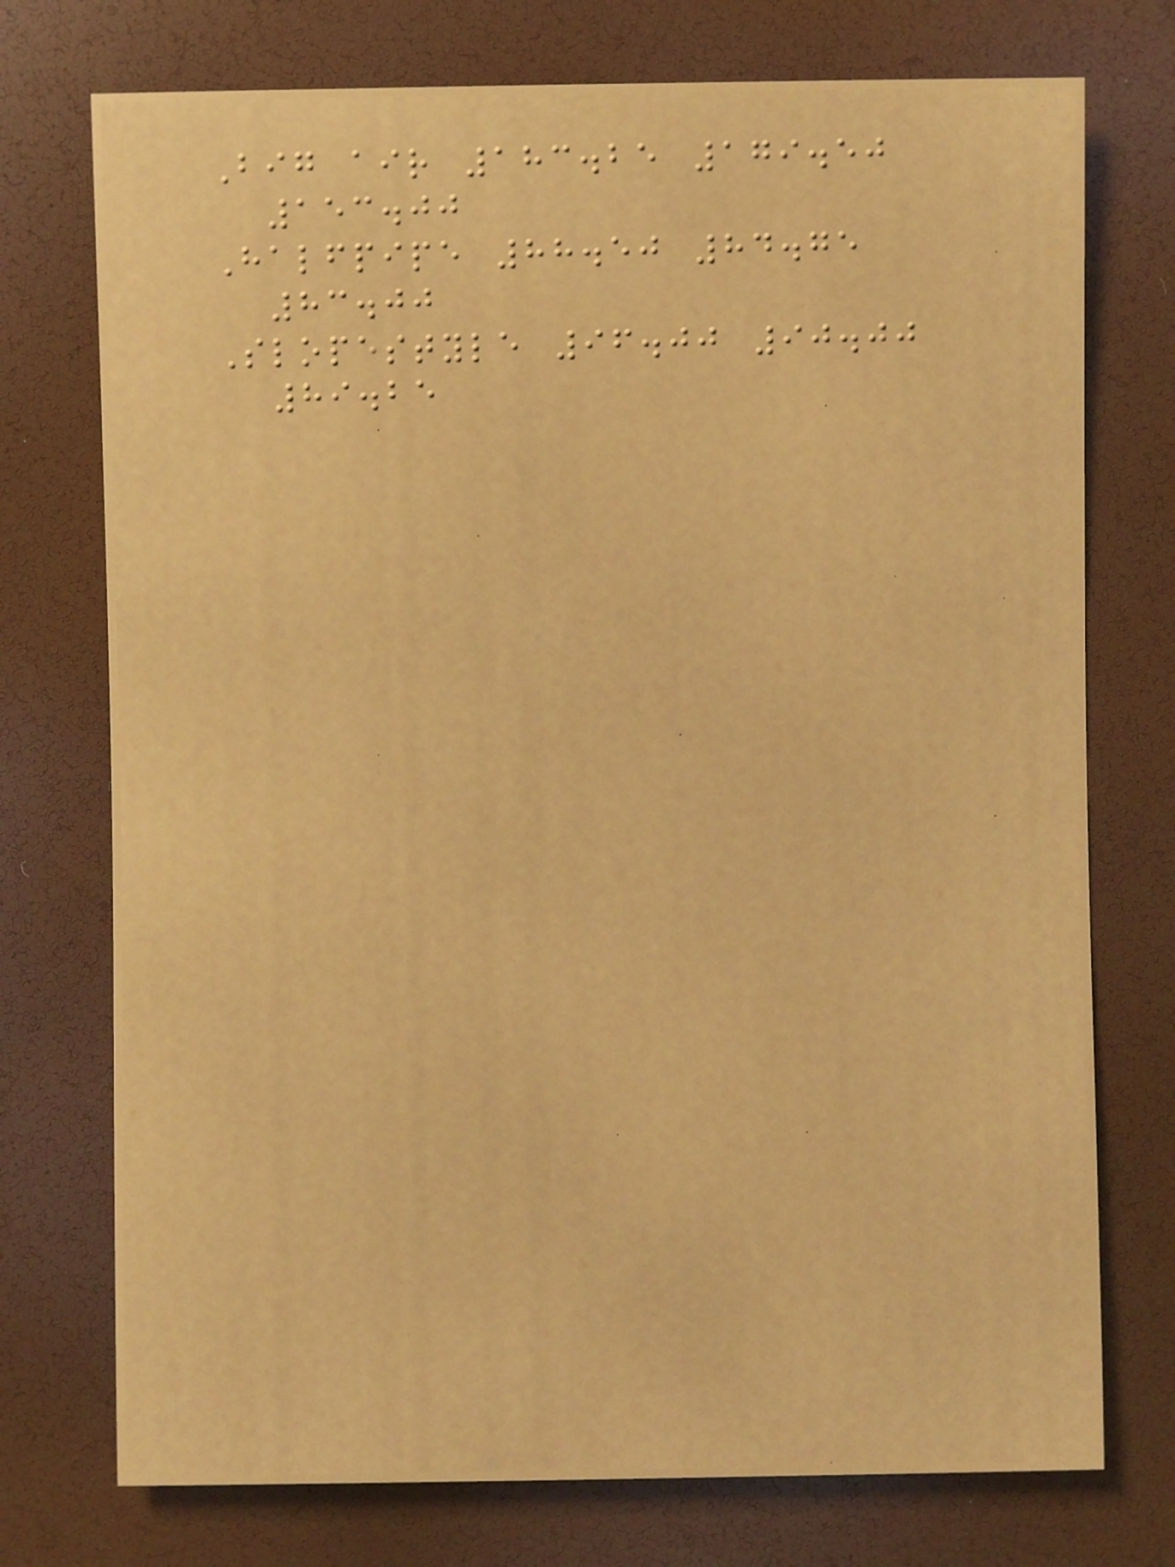Big air 183.25 179.50
153.00
Halfpipe 88.50 84.75
83.00
Slopestyle 96.00 90.00
89.25
